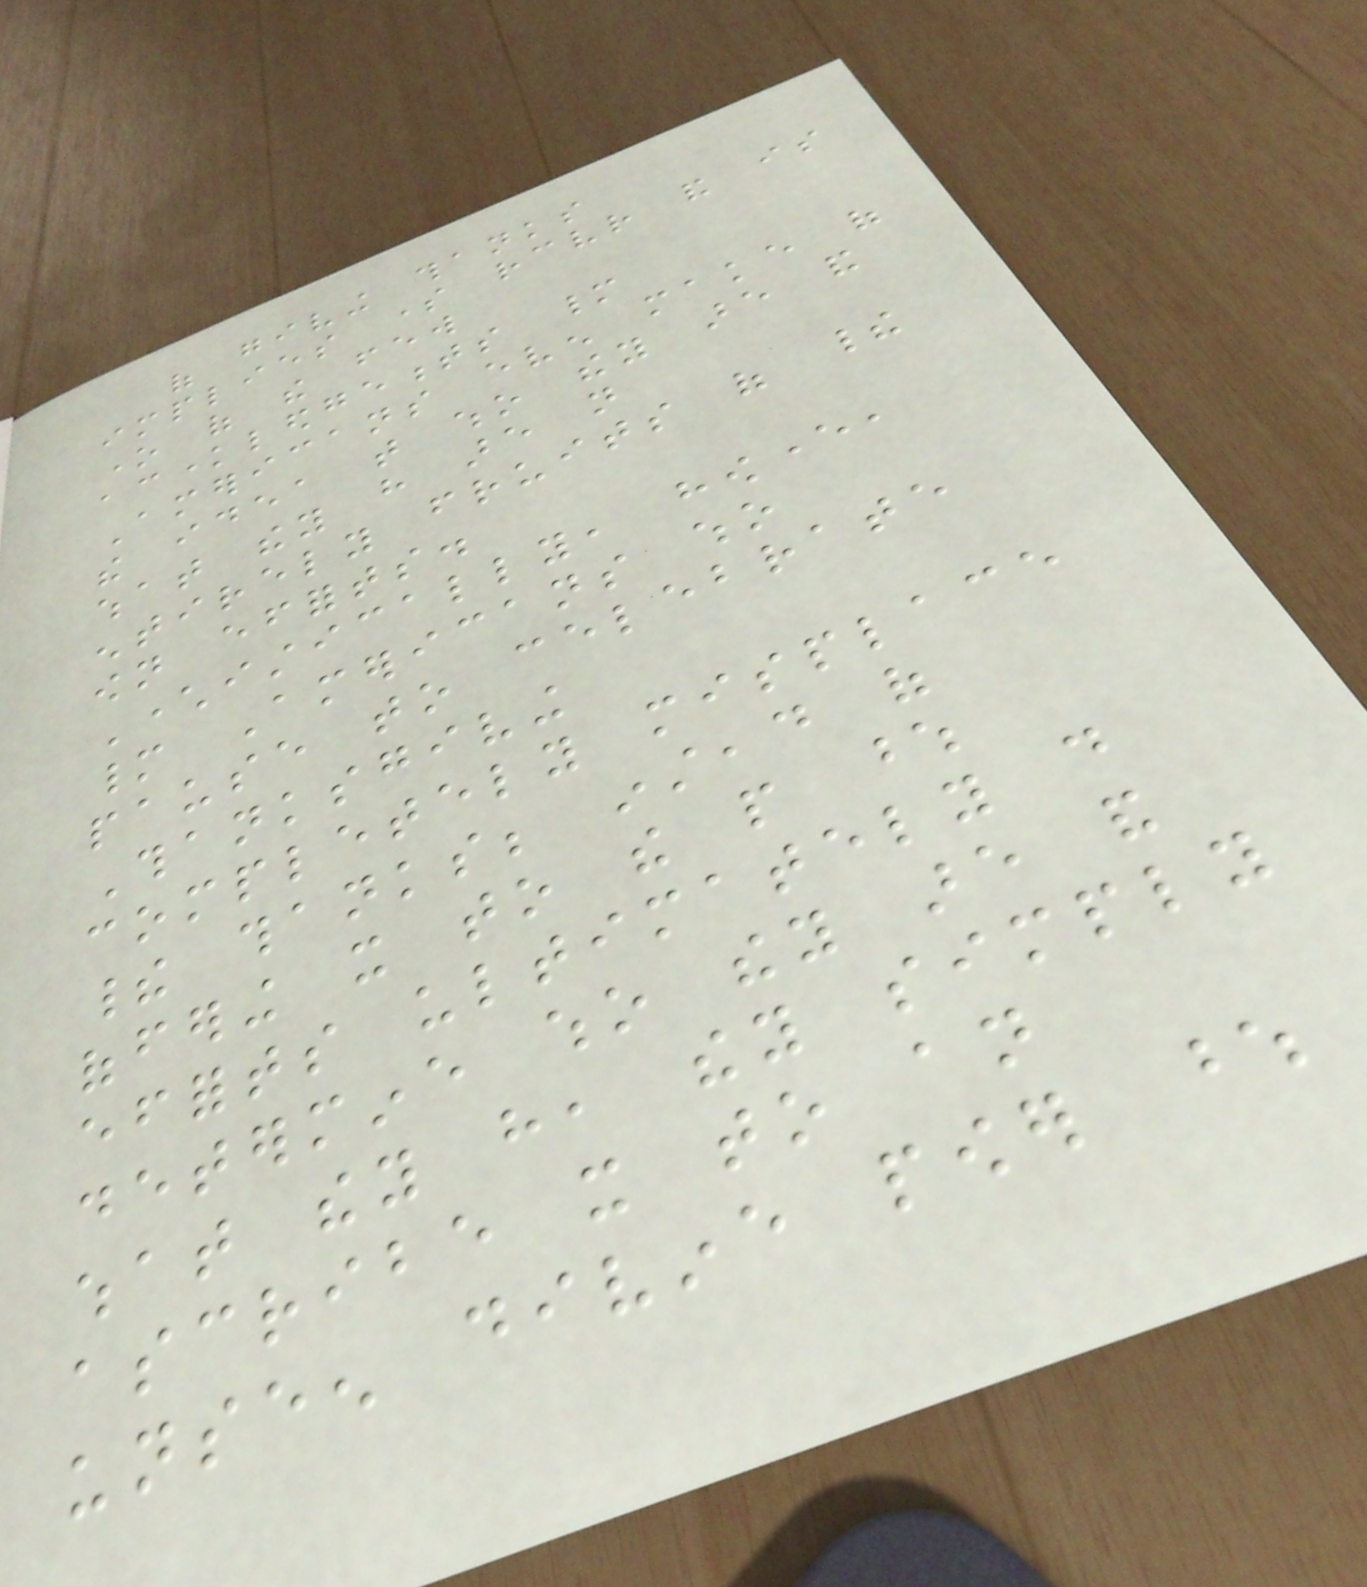of giving thanks
implies some receiver and is
one of the few
acknowledgements many
Americans even make of
the idea that who they are and
what they have are not
entirely fruits of their
own efforts.
Characteristically, however,
many Americans who
pause to celebrate
Thanksgiving
completely misplace
their thanks; instead of
offering it to the people whose
efforts ultimately do
determine who they are and
what they have, they simply
ascribe it to an
unseen divine power whose
